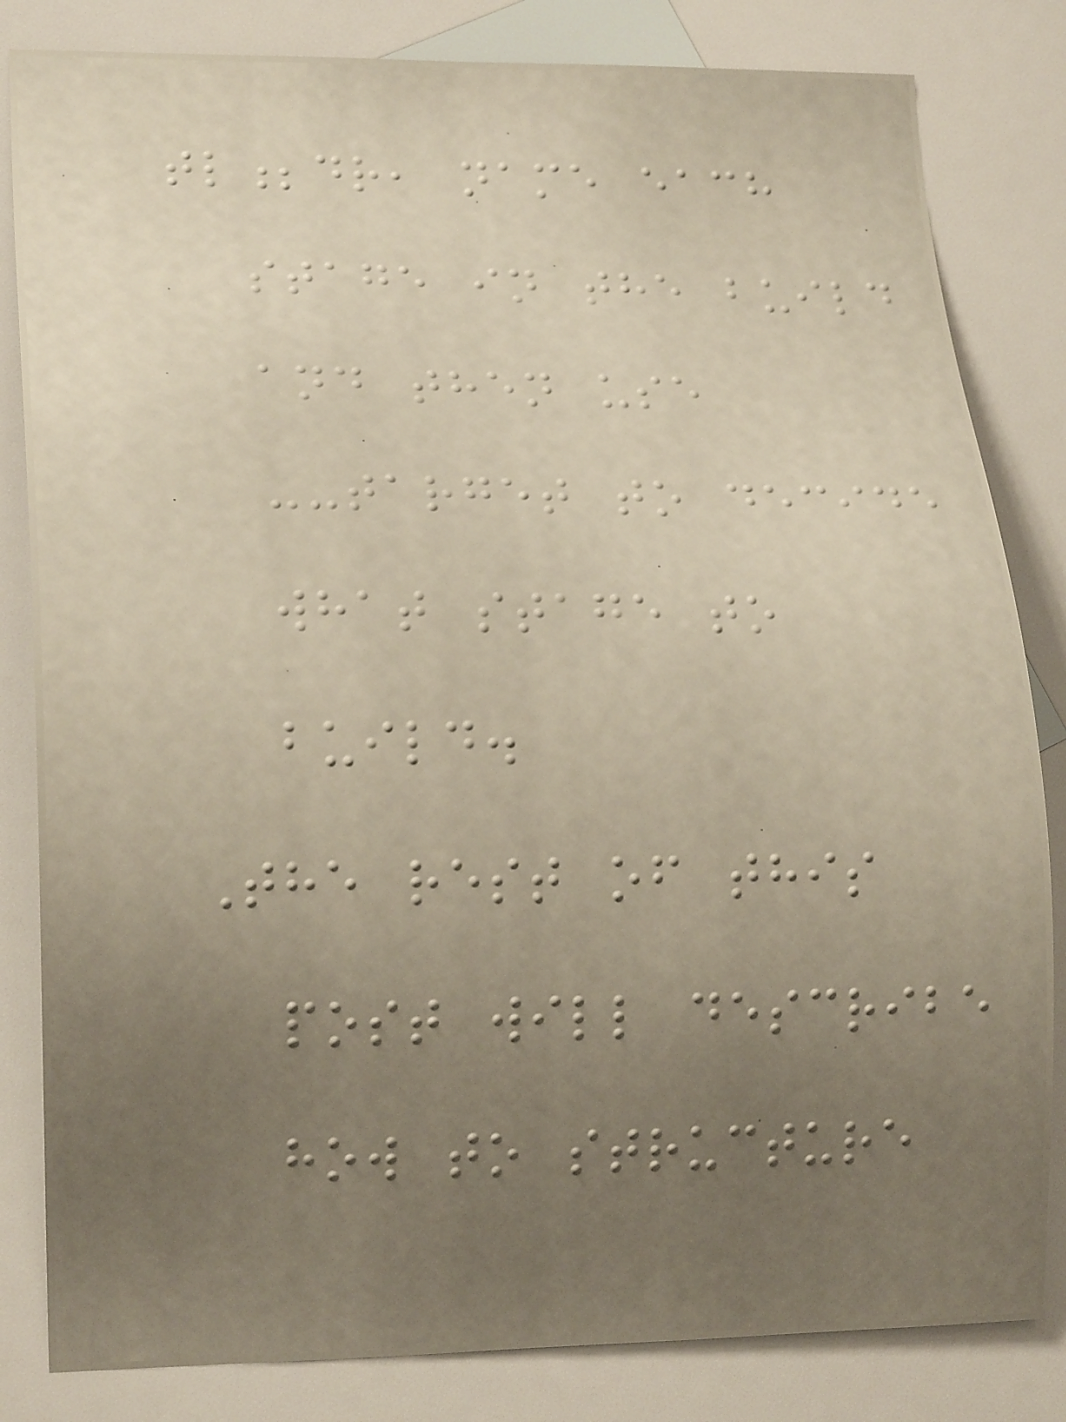tl;dr, name each
stage in the build
and then use
--target to decide
what stage to
build.
The rest of this
post will describe
how to structure
